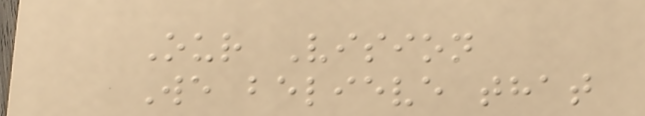Our Vision
We believe that
